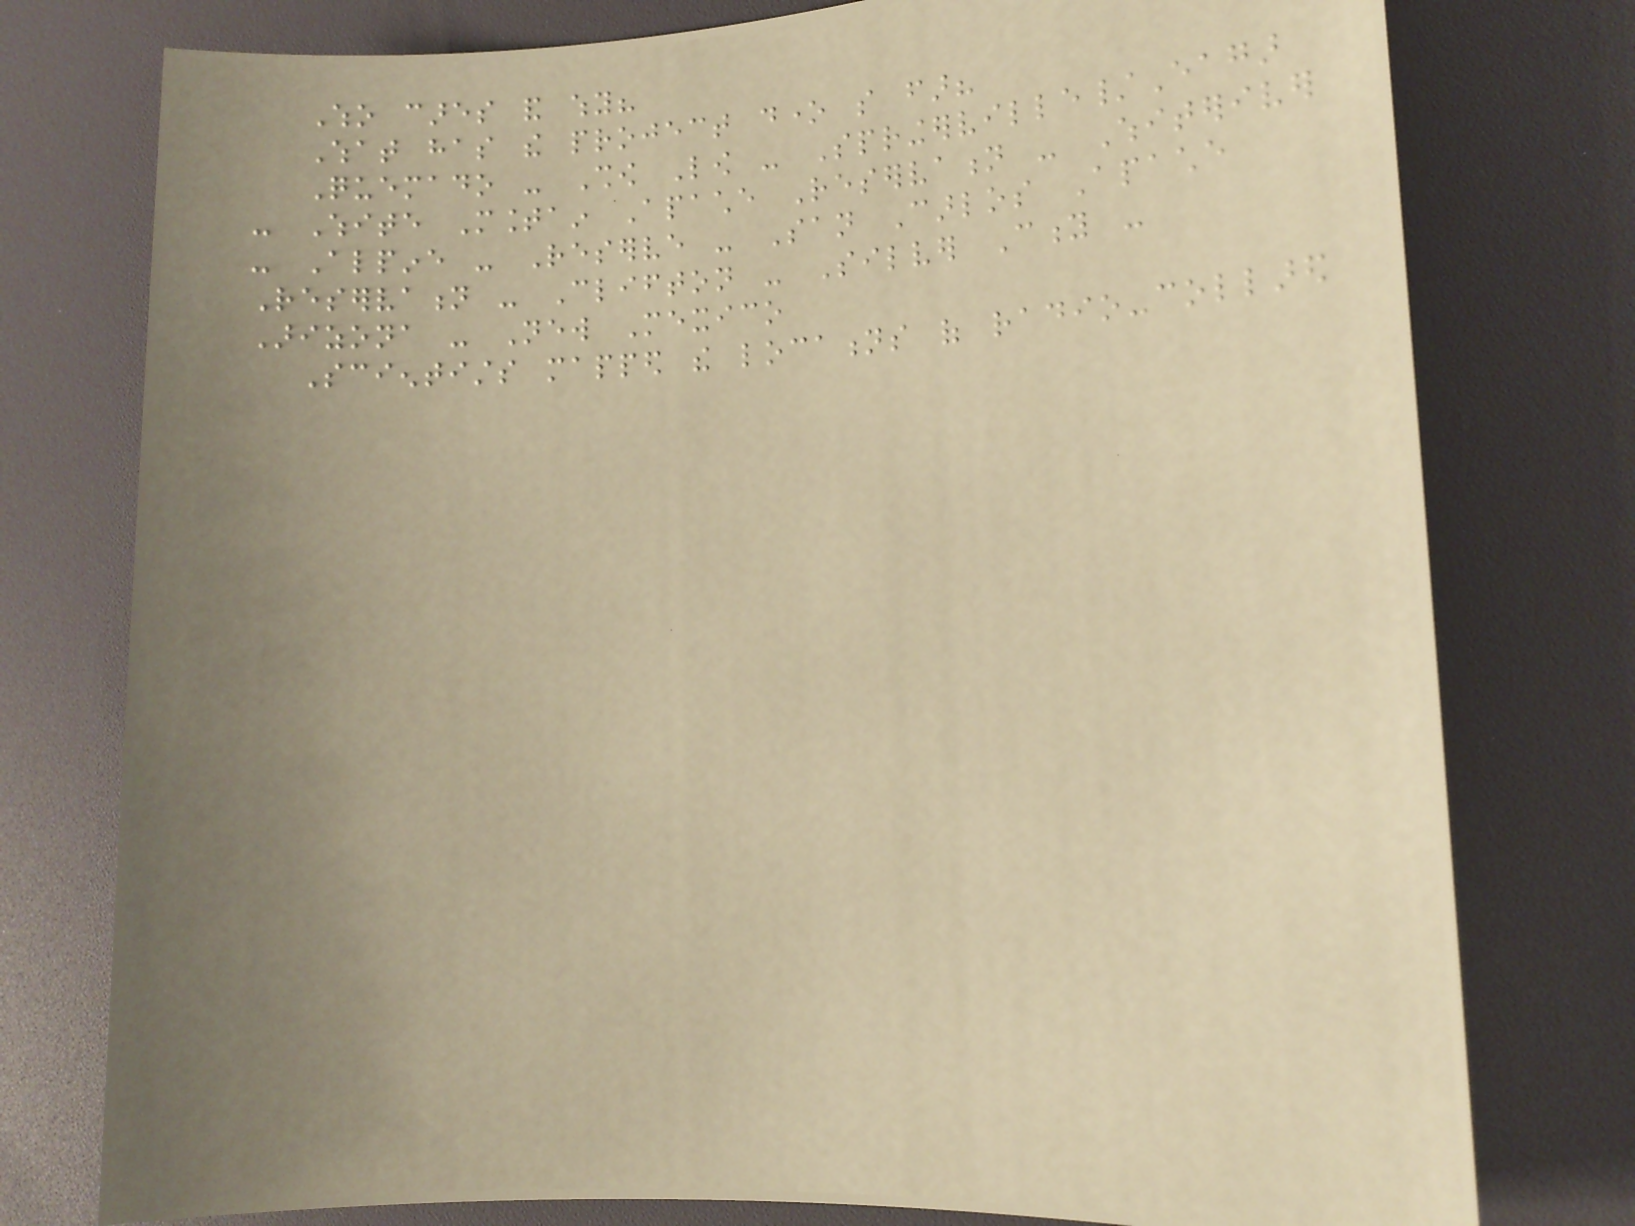Who cares and why?
What has the project done so far?
Quemado - Show Low - Springerville/Eagar
- White Mountain Apache Reservation - Whiteriver
- Alpine - Reserve - San Carlos Apache
Reservation - Clifton - Silver City -
Arizona - New Mexico
Scientists mapped the locations of radio-collared
